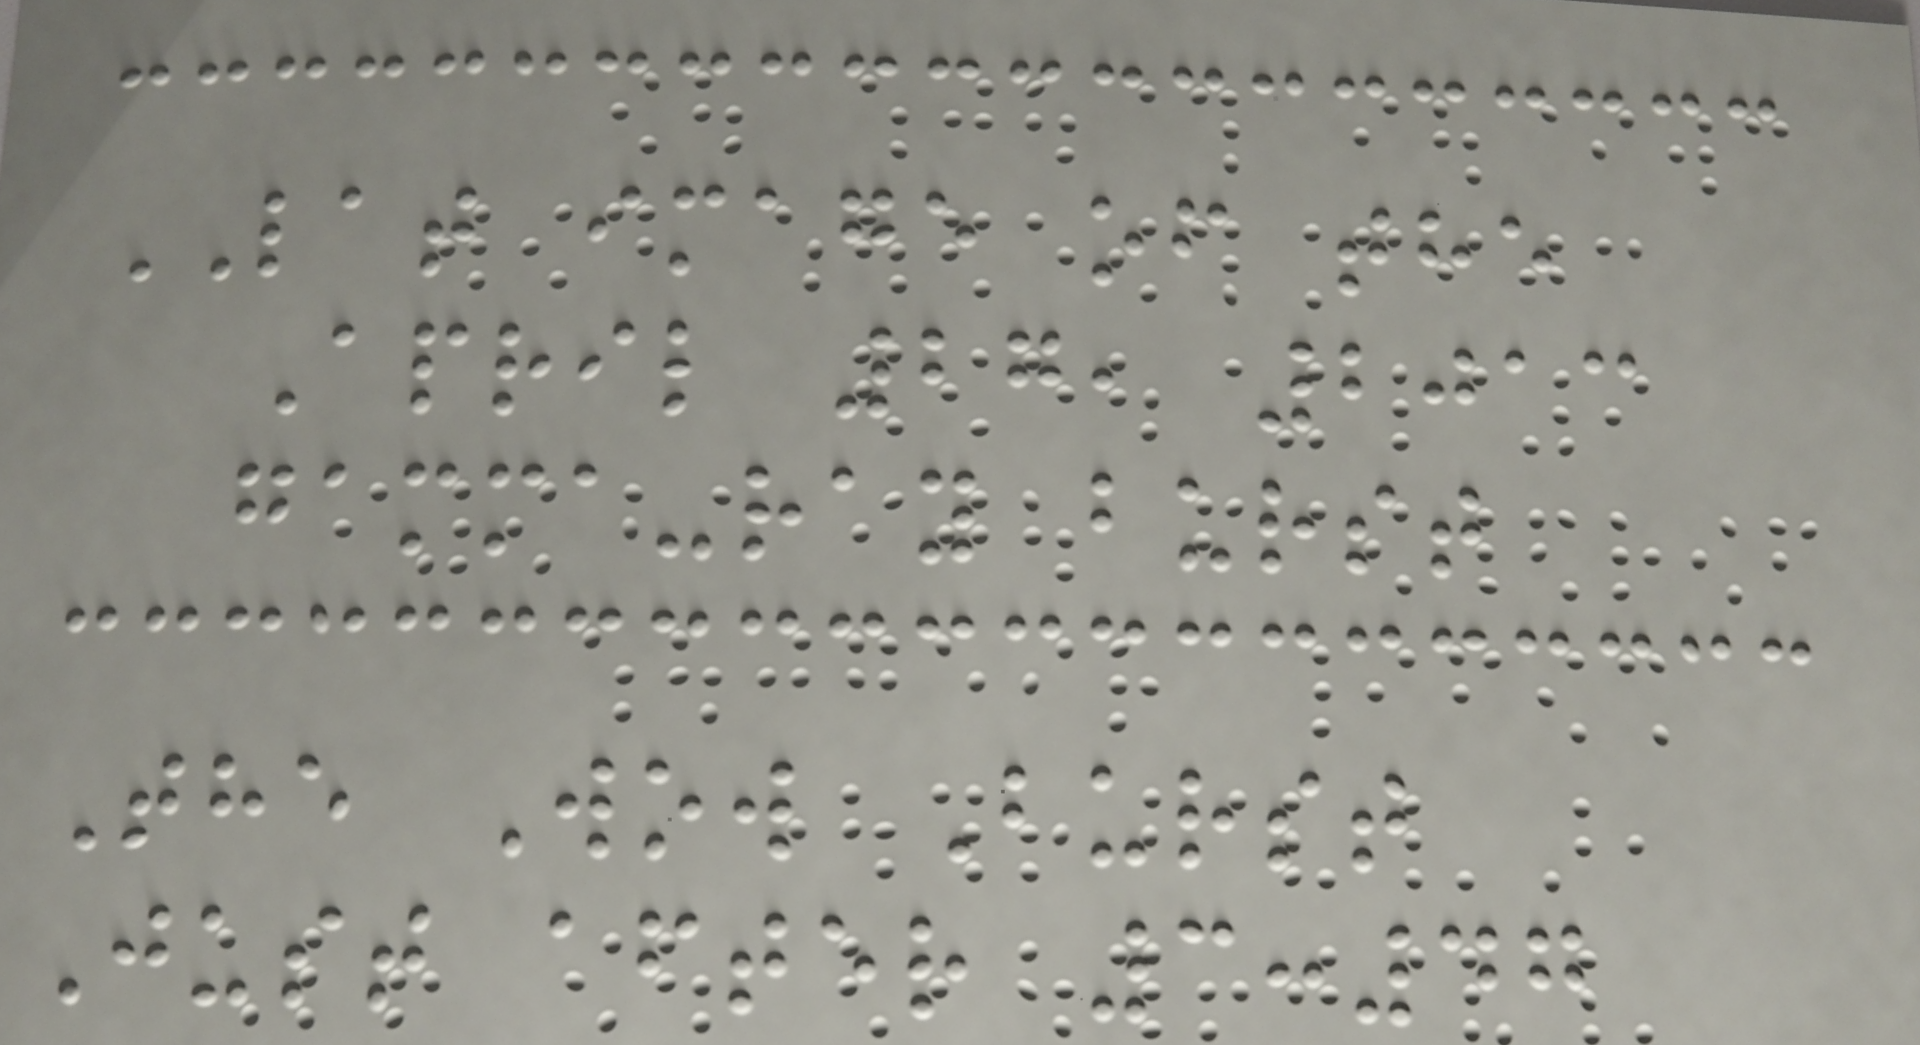LAT image of the
April 27, 2013
gamma-ray burst
The Wow Burst
Just after 3:47
